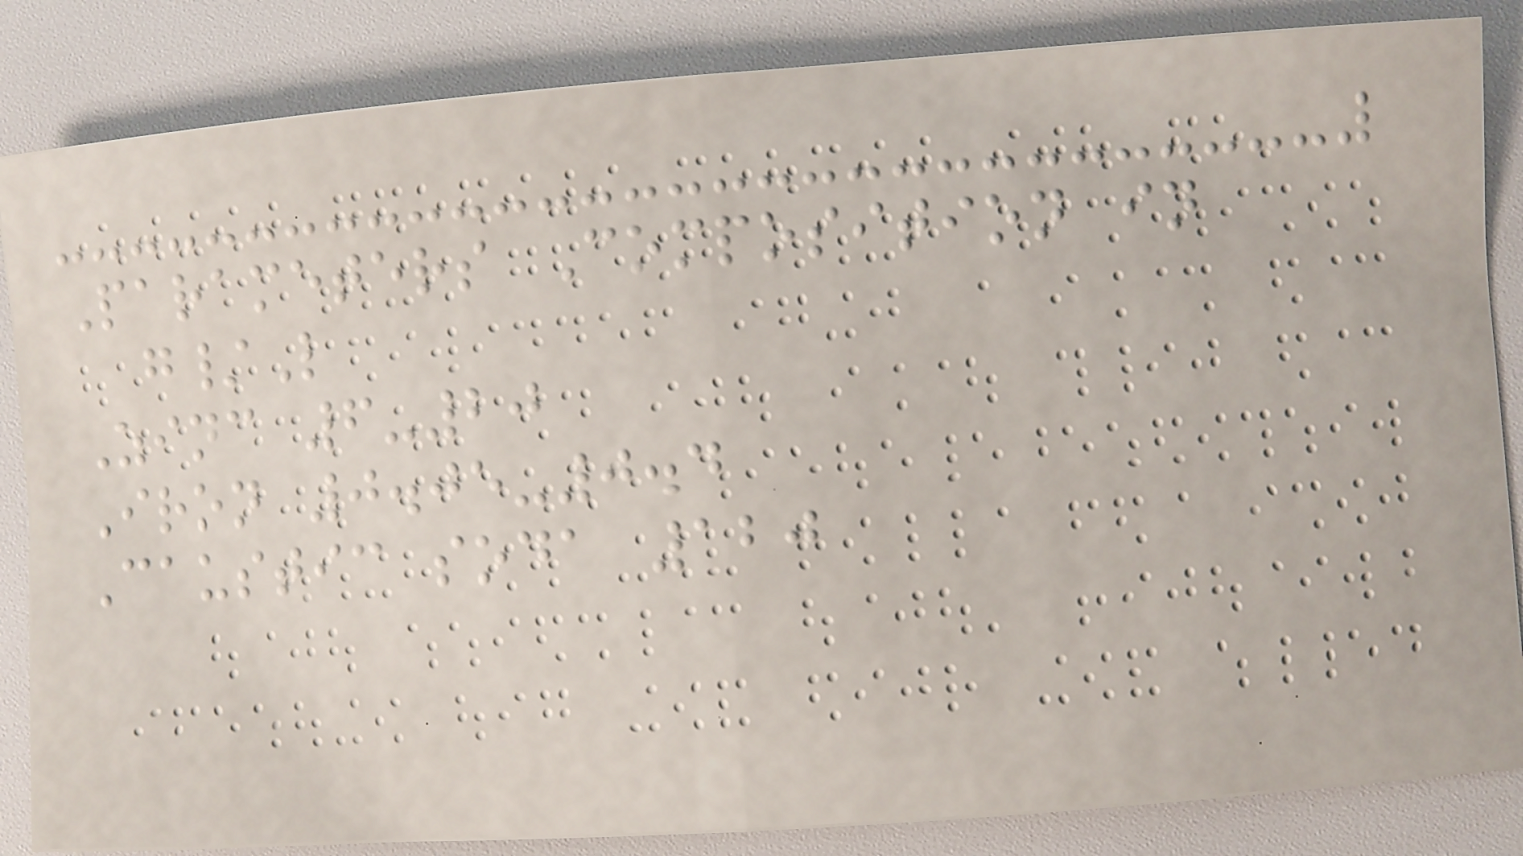Parameters Composition in
g/L
Zinc 6-20
Iron 0.05-0.4
Caustic soda 120
